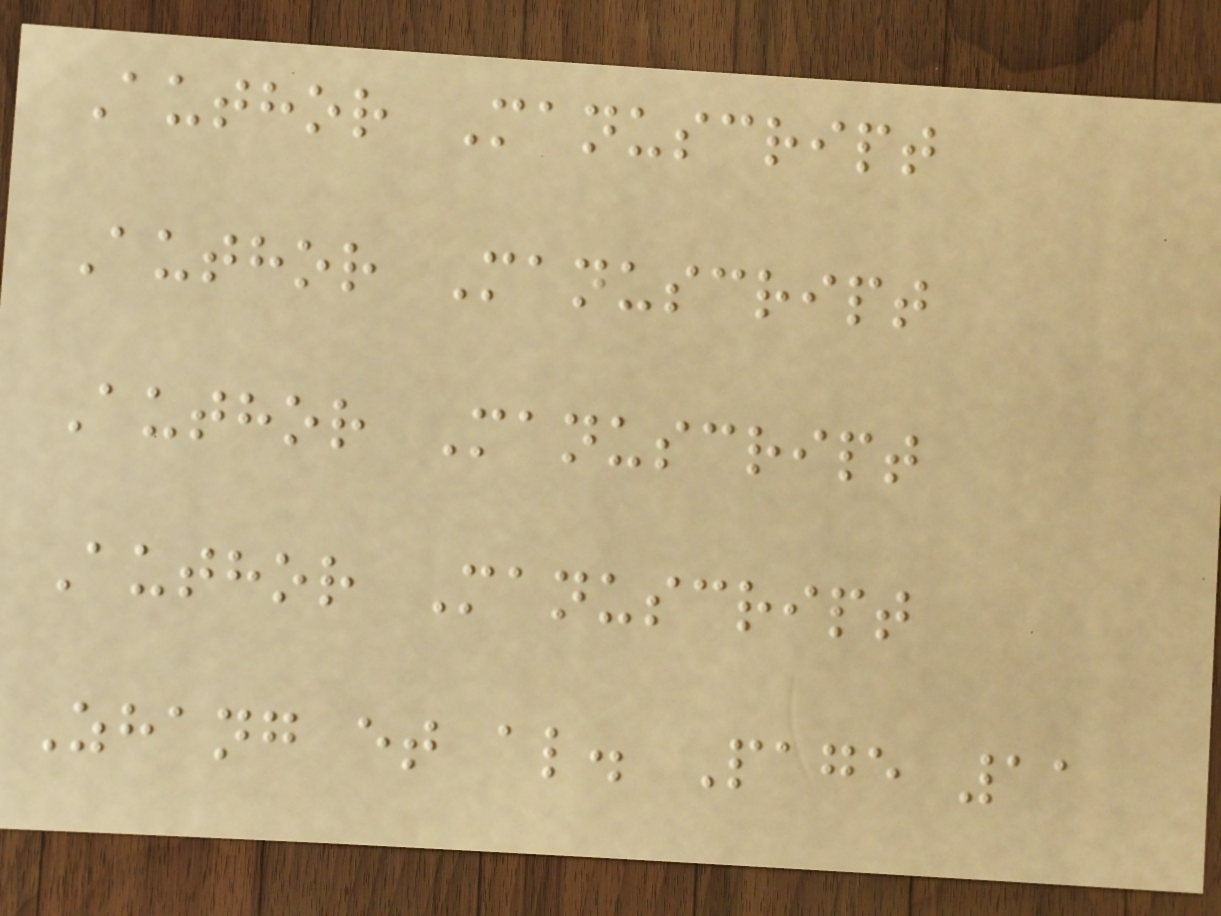Author Manuscript
Author Manuscript
Author Manuscript
Author Manuscript
Zhang et al. Page 11
